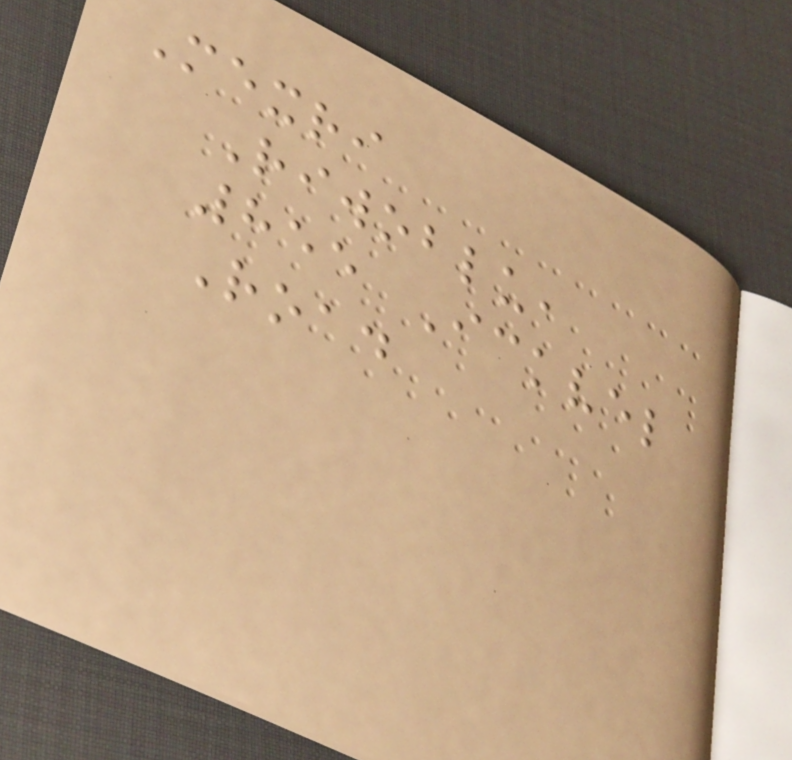Mexri
Riwoblu,
855 Ickvel
Road
